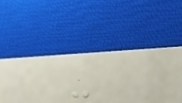-
